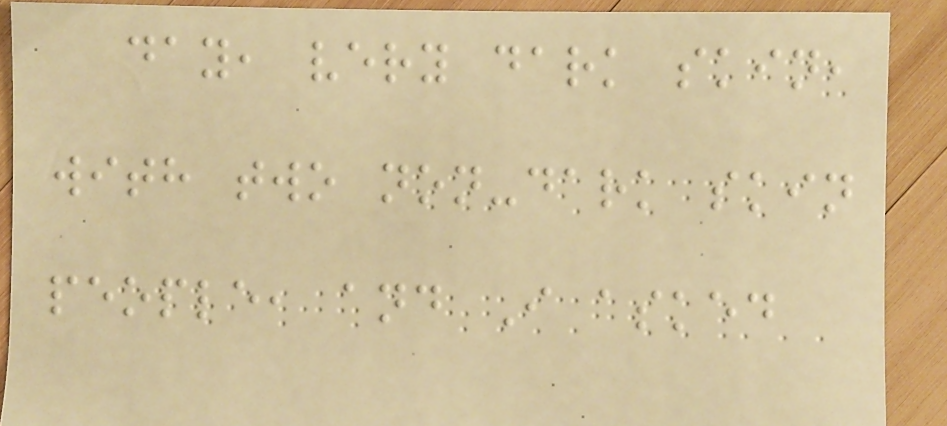day, very dark skin,
with two non-dark skin
people, and I asked
